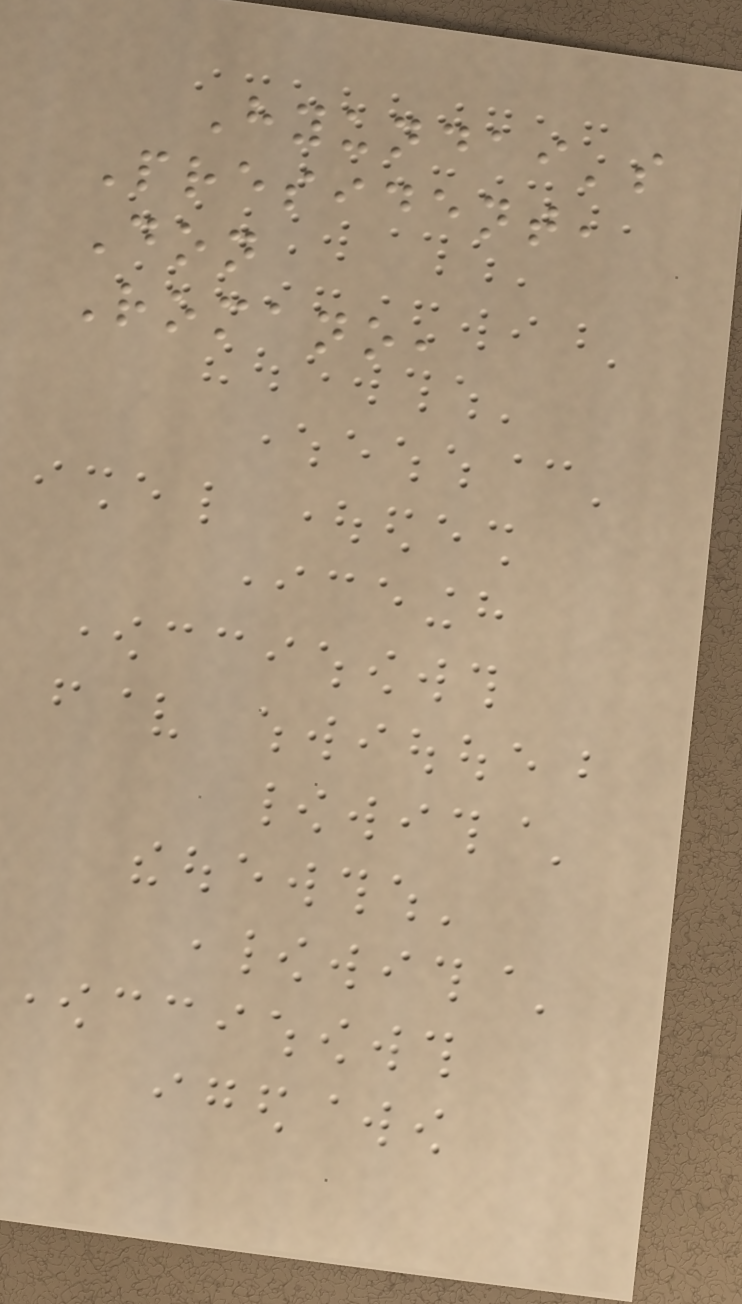Hyundai's
President,
Don
Romano,
